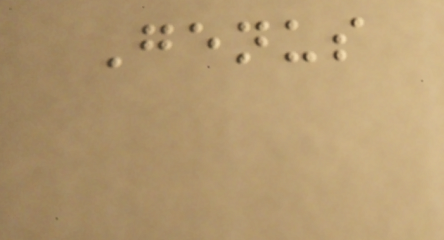Genus
